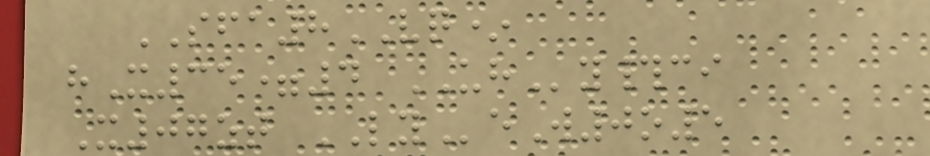SFA8VQ*
hX35=4 UHy#ci
X07zt LYeW0o5
